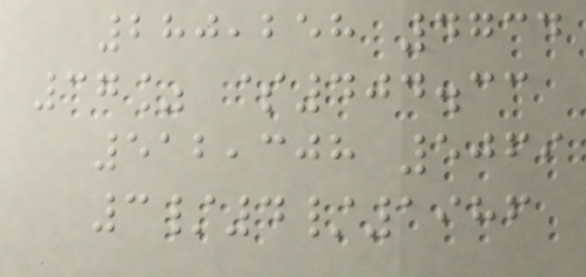280,258 4734
37% $404.33
512,308 5069
3/4/1986
